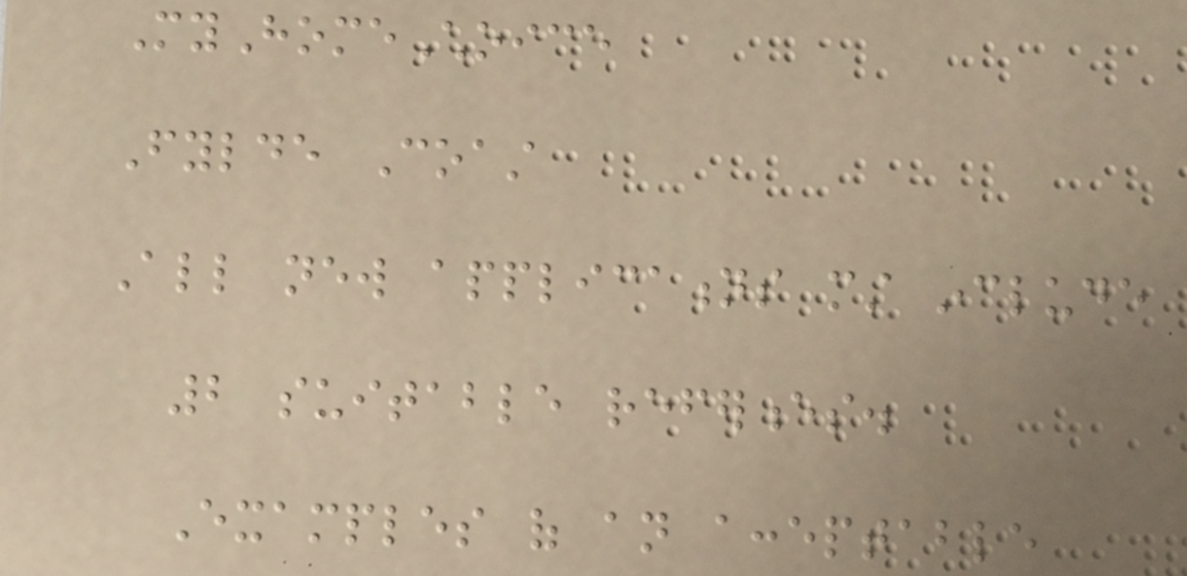MyHomeChoice
Fylde Coast
All new applications must include
2 suitable references.
Examples of an acceptable
